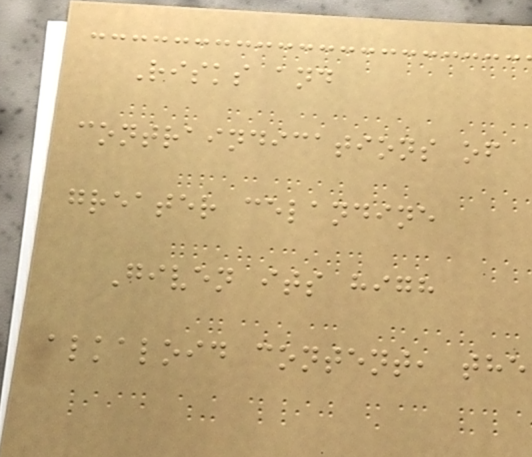Risks and
contraindications of
greater celandine
Given its high
alkaloid content, the
